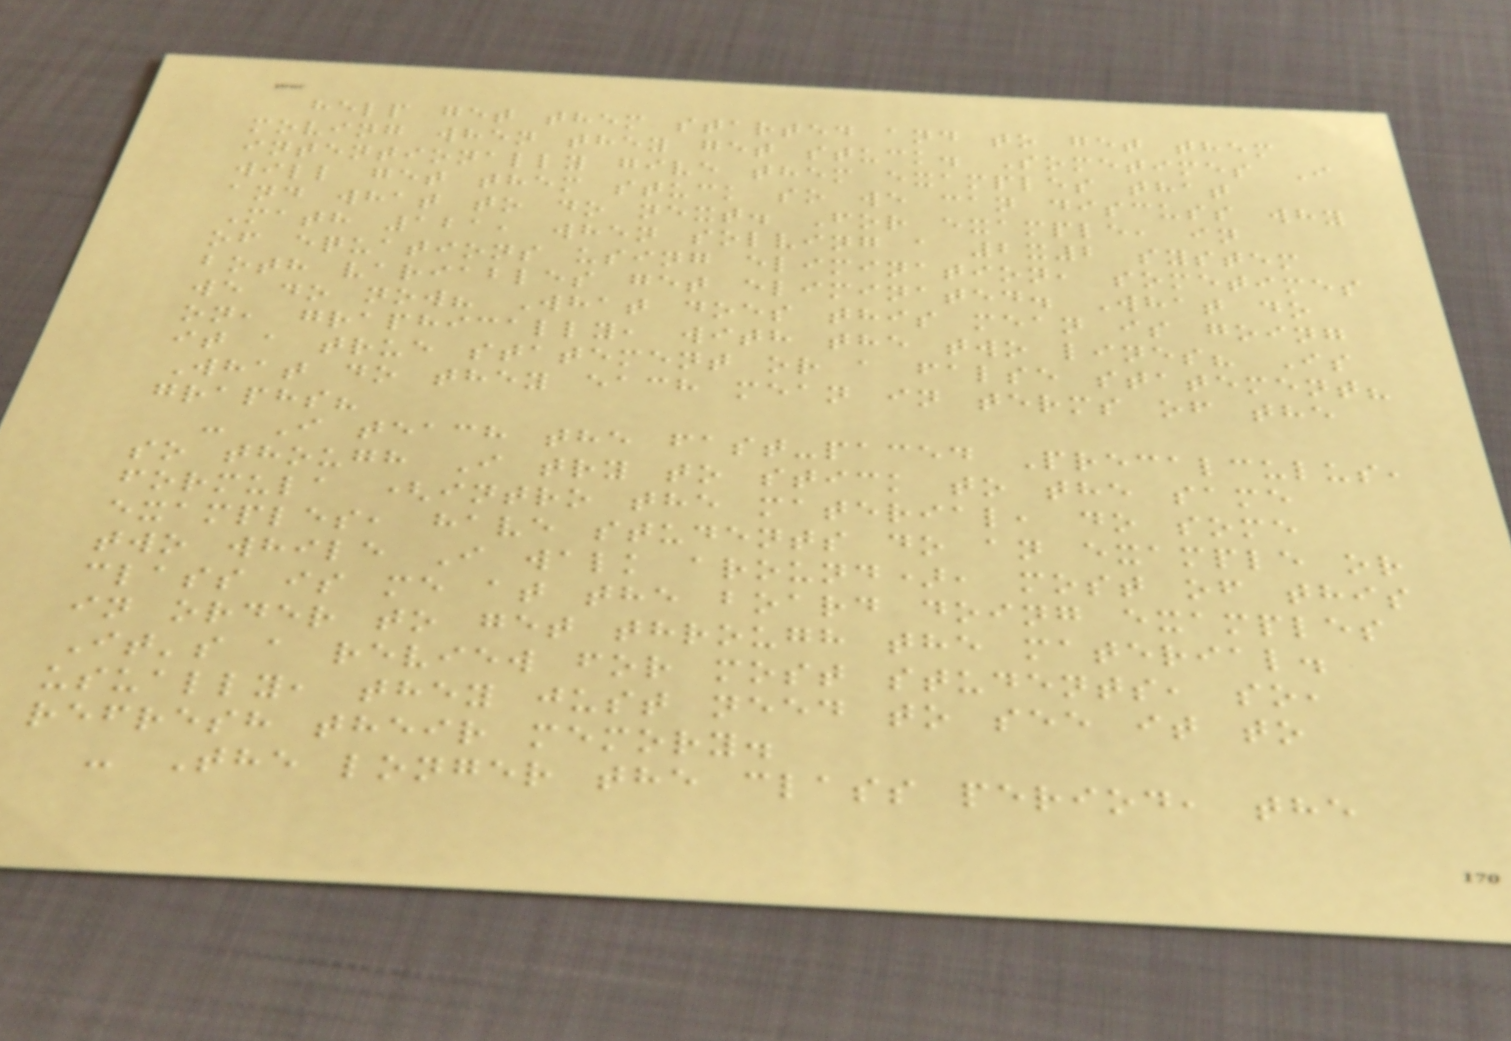help get them started and to get them
moving when they get stuck. Sometimes I
intentionally give them examples that
will get them stuck so we can discuss why
and what to do next. For example, in
Math 121, when solving a 2x2 system
of equations using elimination, sometimes
both variables get eliminated. What do
we do now? What does this mean is going
on, graphically, with the two lines? Is
it a true statement or a false statement?
What do they each mean in terms of the
graphs?
- I teach the fast-paced Precalculus,
so though I try to stick to the same
formula (intro the material, do some
examples, have students do an example or
two while I walk around), most of this
class is me at the board doing examples
in order to get through the material.
It's a review for most students, so,
usually, they just need to see it to
refresh their memory.
- The longer the class period, the
